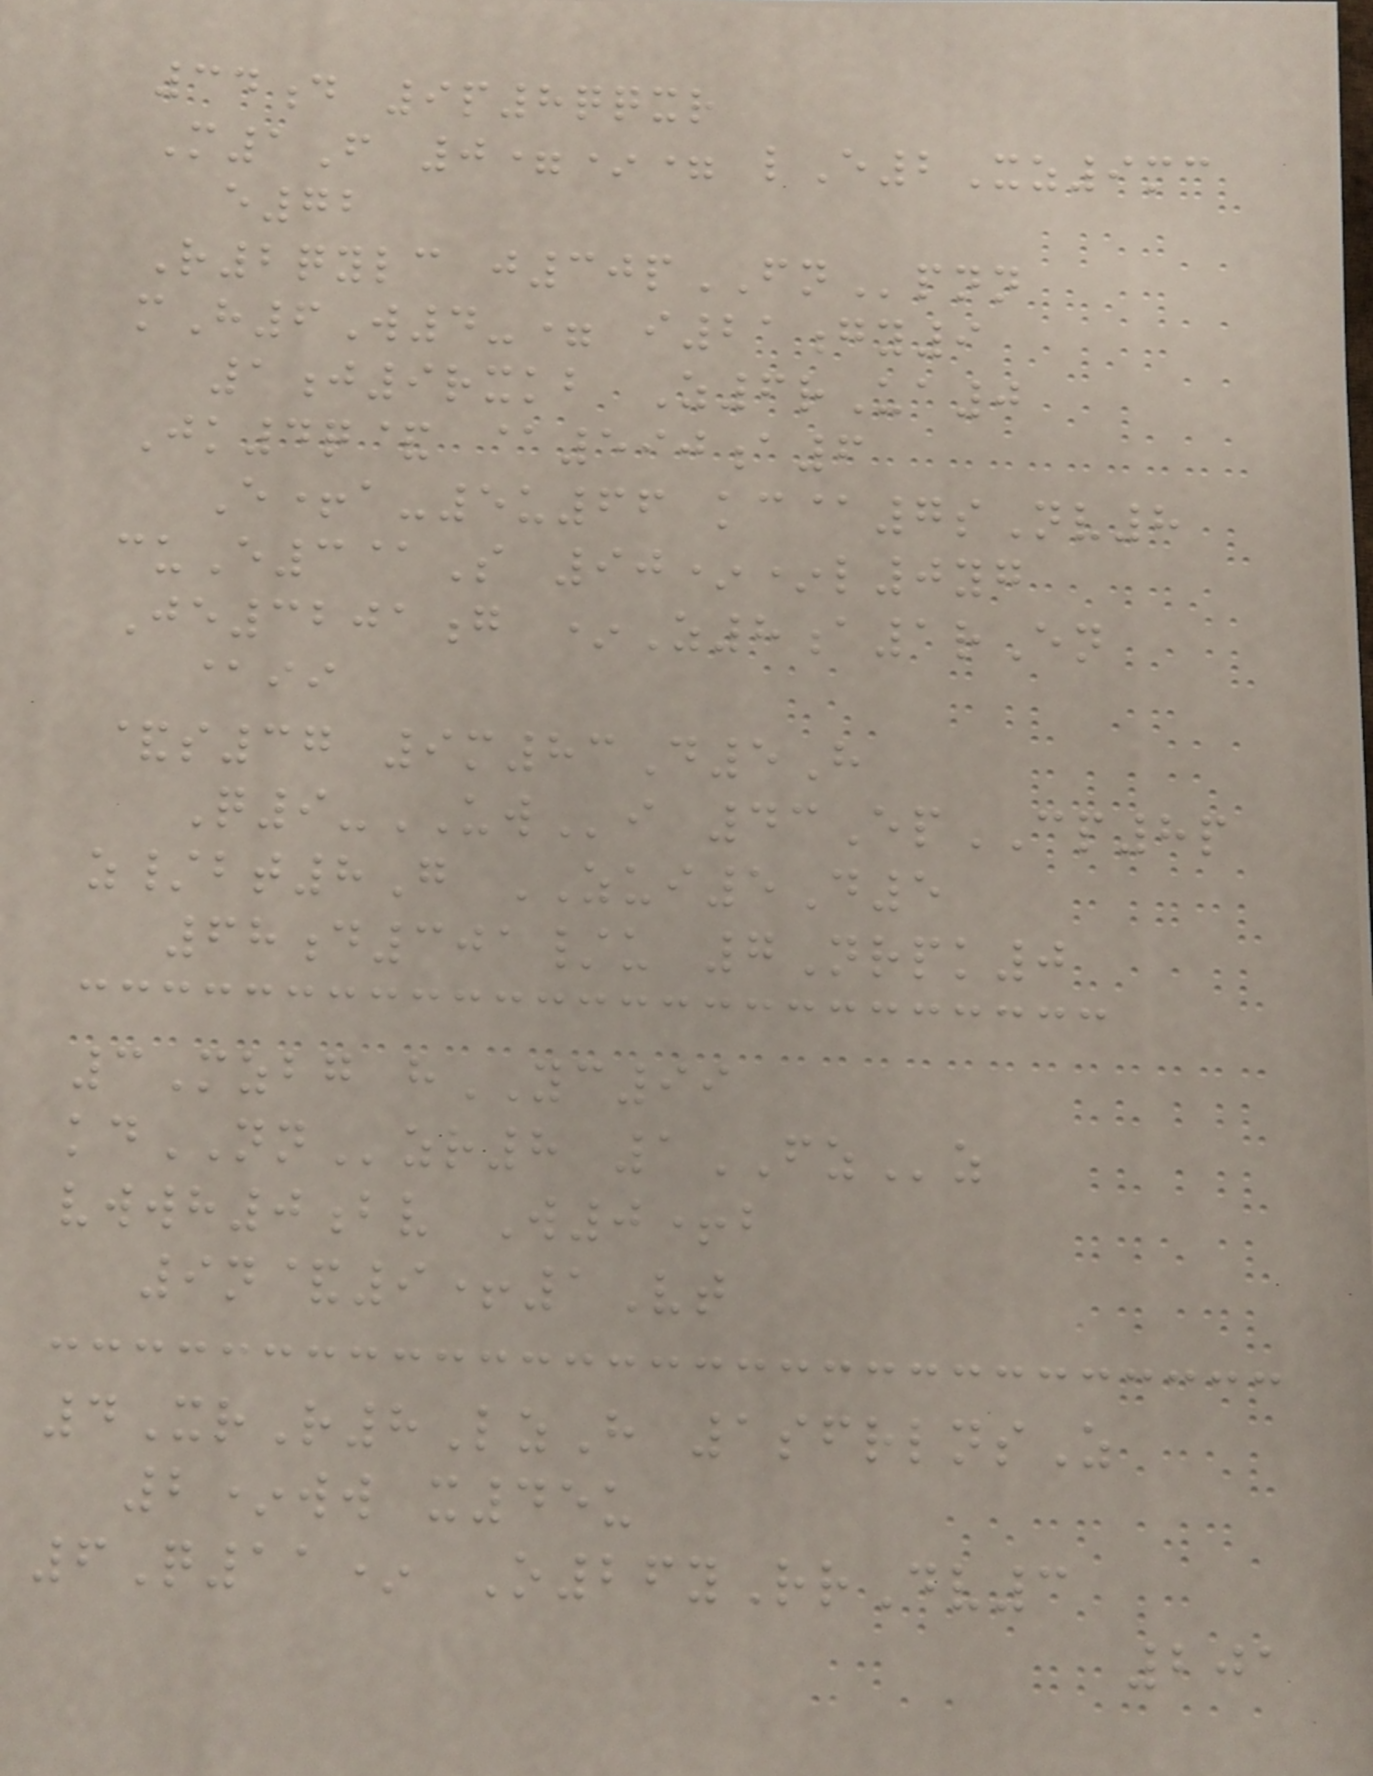34d 9p8qqxr
M1F 0=*= lE2Xz9mc
e72
R2qylc j30pFNpnn
mH6W4-= i21gy9
1j9rxkb Z6rUa0
Jk4q& @590a6
E+a-5u66 kc@7sNv8
cuE3@S 90**l0yg
Je3201g *Z8a1rEn
@ii
&s37 9m83D5H
Q9-UWi 43EpCP8p
z/bt8G ZUI5D5
68d301/u 7Nrpk0
3Mzbg hYC99
kdNNzr8 1FZz
vwwh0bv W0+b
9n&9+1Vt
4XrR8LzH 1sfrlnsZ
2*ww x45u
6Q11* O26yRrDv3
201
